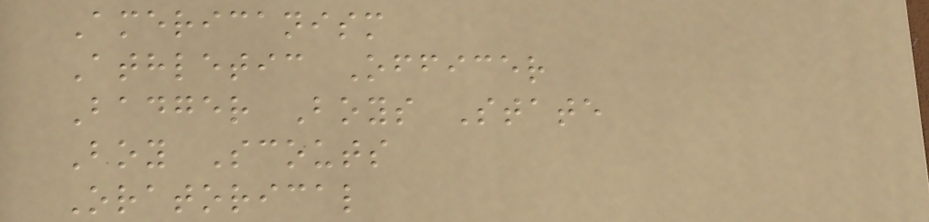Americanism
Athletic Officer
Badger Boys State
Boy Scouts
Oratorical
